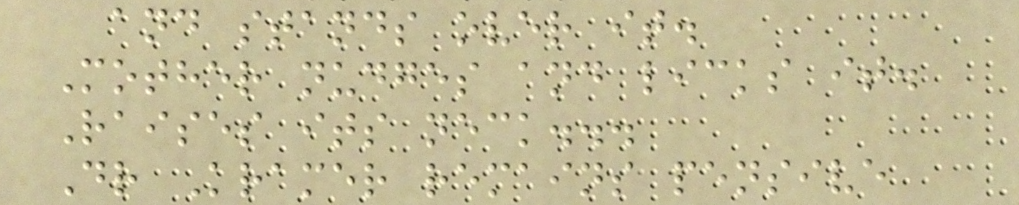and stands over it.
Mother nudges and licks it.
Raises its neck...
Dr Kramer remains pensive
